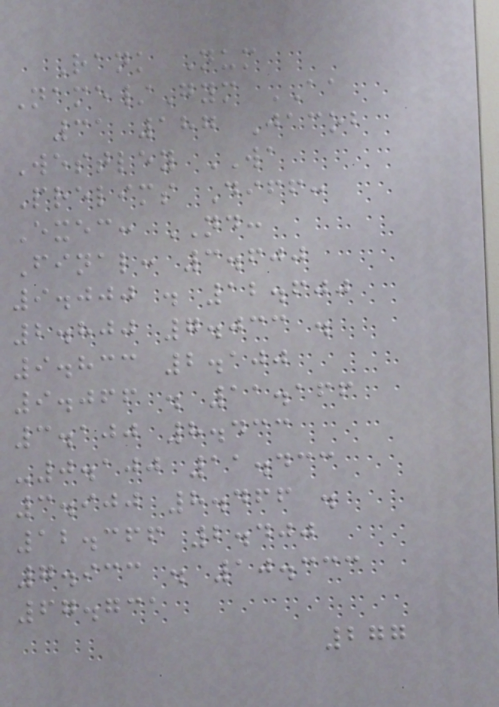Rank Num
Name/Gym AA
31 187 Jacob
Westley WA
Prelims Diff:
Exec: ND:
Final: 3.600
9.000 . 12.600
2.800 7.033 .
9.833 2.100
9.066 . 11.166
3.100 8.433
-0.100 11.433
3.900 8.466 .
12.366 2.400
7.933 . 10.333
67.731
277
